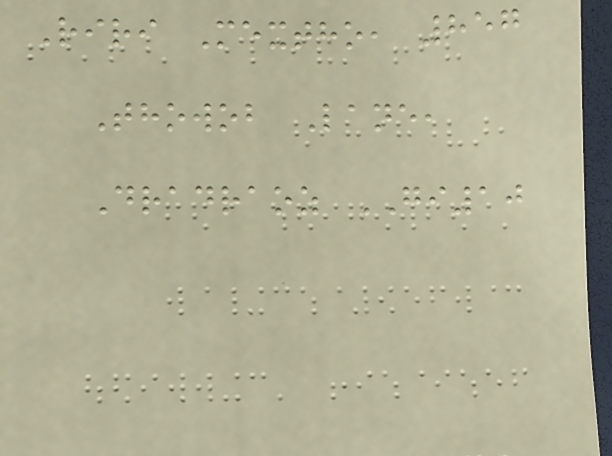Riri Mextho, 857
Thowob Lane,
Dradraoz GI10
